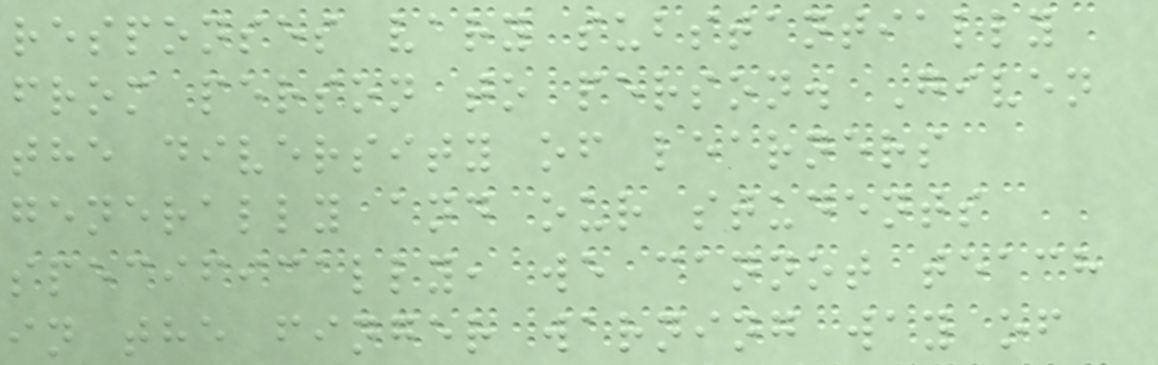responses vary substantially
from person to person. Given
the diversity of learners
generally and our students
specifically, we cannot teach
in the finger warning way of
